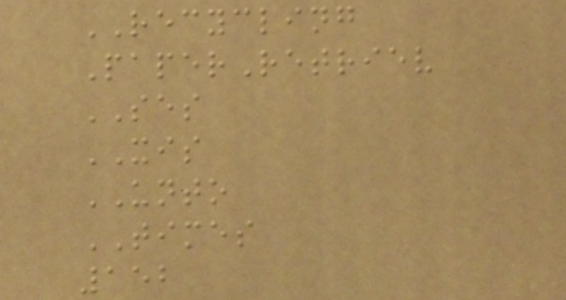RECYCLING
PaperRetriev
SES
XIS
UNTO
TIMES
152
